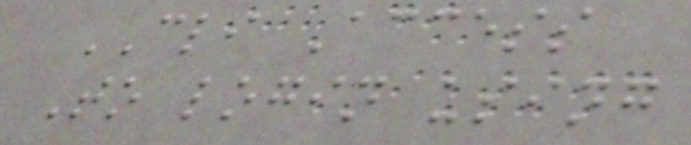CLI Access
To login using
